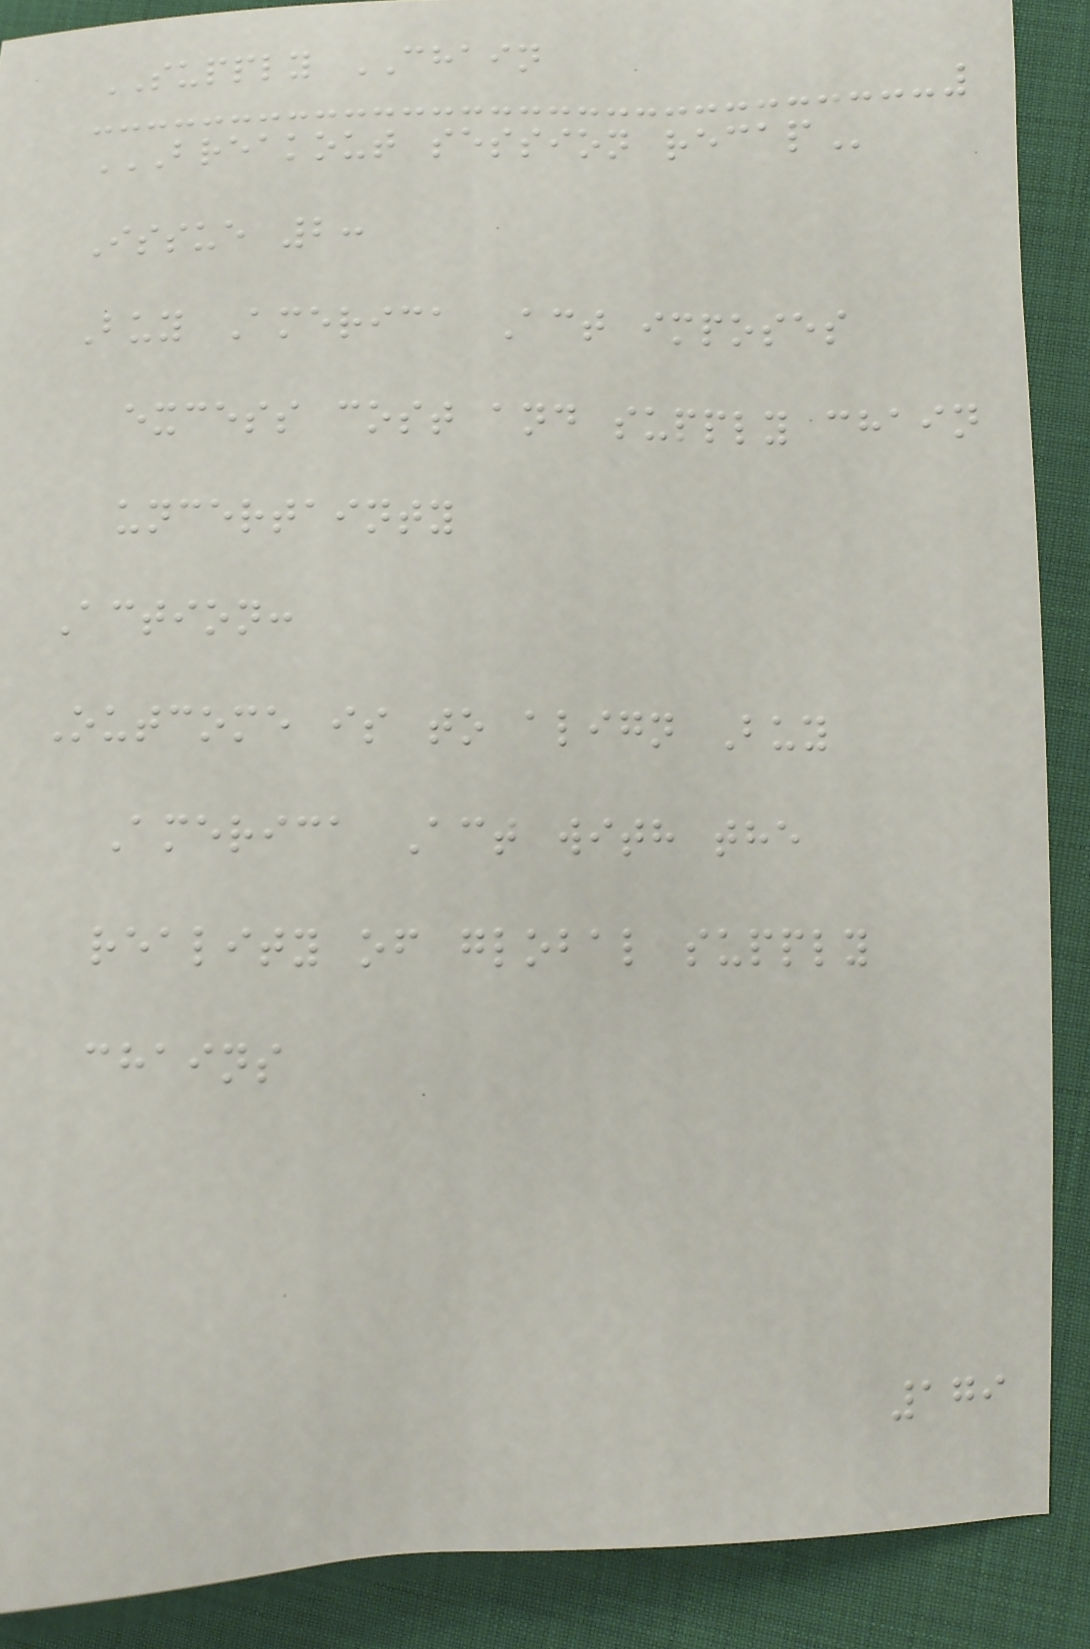SUPPLY CHAIN
BREAKOUT SESSION RECAP
Issue 2:
Buy America Act imposes
excess cost and supply chain
uncertainty
Action:
Outcome is to align Buy
America Act with the
reality of global supply
chains
179
